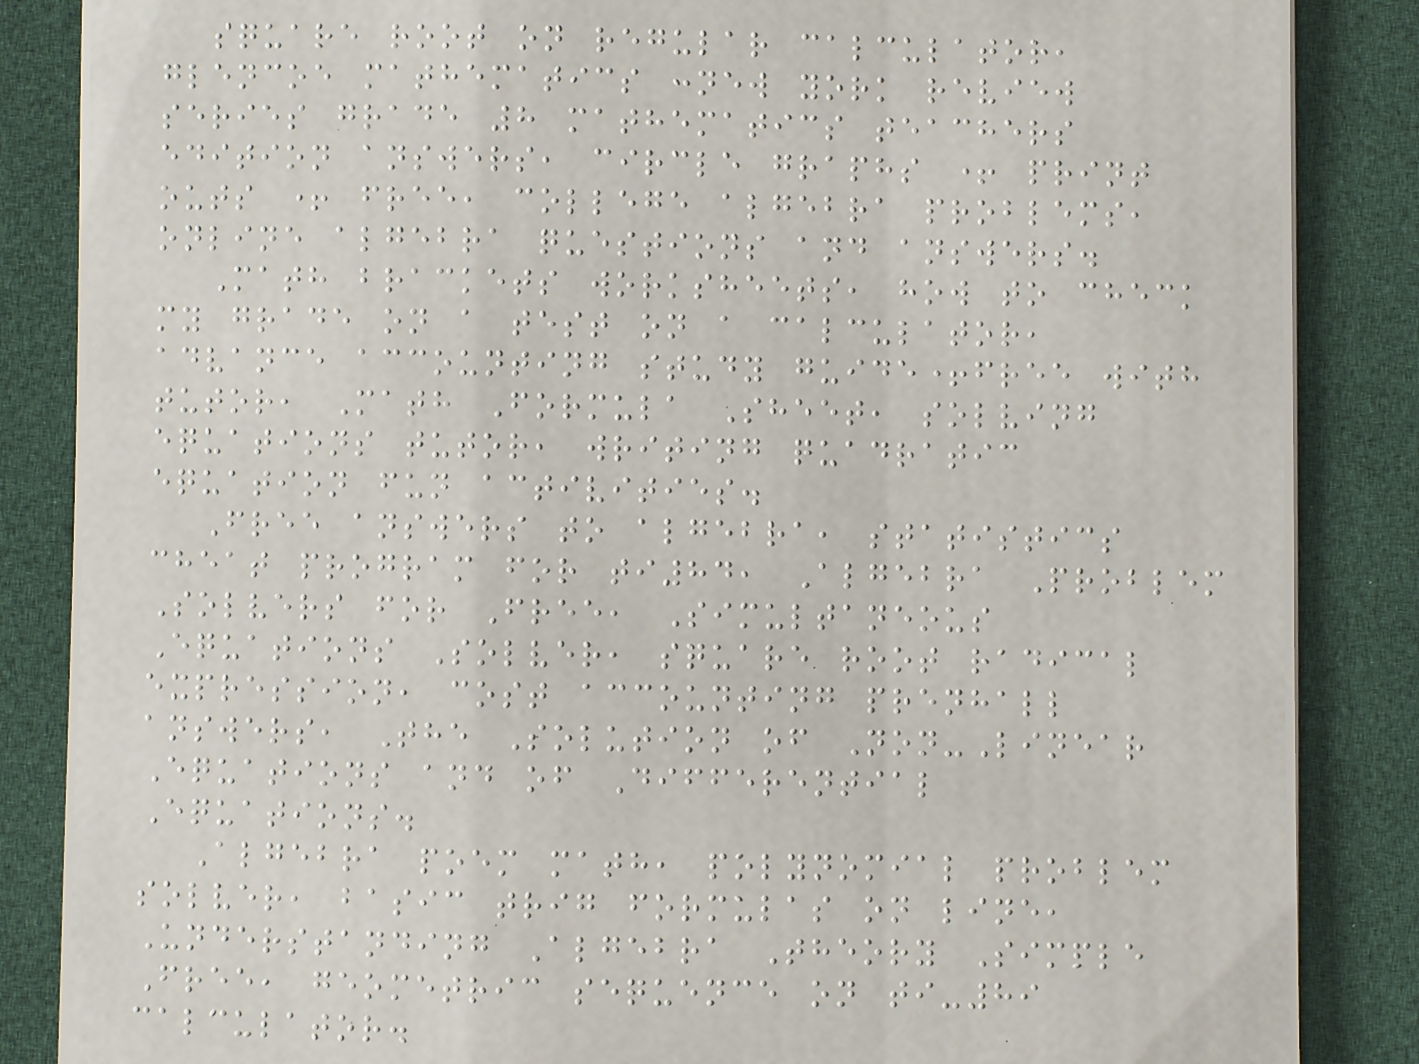square root on regular calculator,
glencoe mathematics :new york review
series grade 8 mathematics teachers
edition answers, circle graphs + print
outs + free, college algebra problems,
online algebra questions and answers.
Math brackets worksheets, how to check
my grade on a test on a calculator,
advance accounting study guide+free with
tutor, Math Formula Sheet, solving
equations tutor, writing quadratic
equation fun activities.
Free answers to algebra, statistics
cheat program for ti84, Algebra Problem
Solvers for Free, Simultaneous
Equations Solver, square root radical
expression, cost accounting prenhall
answers, The Solution of Non-Linear
Equations and of Differential
Equations.
Algebra poem math, polynomial problem
solver, basic trig formulas on line,
Understanding Algebra Theory Simple
Free, geometric sequence on ti-89
calculator.
